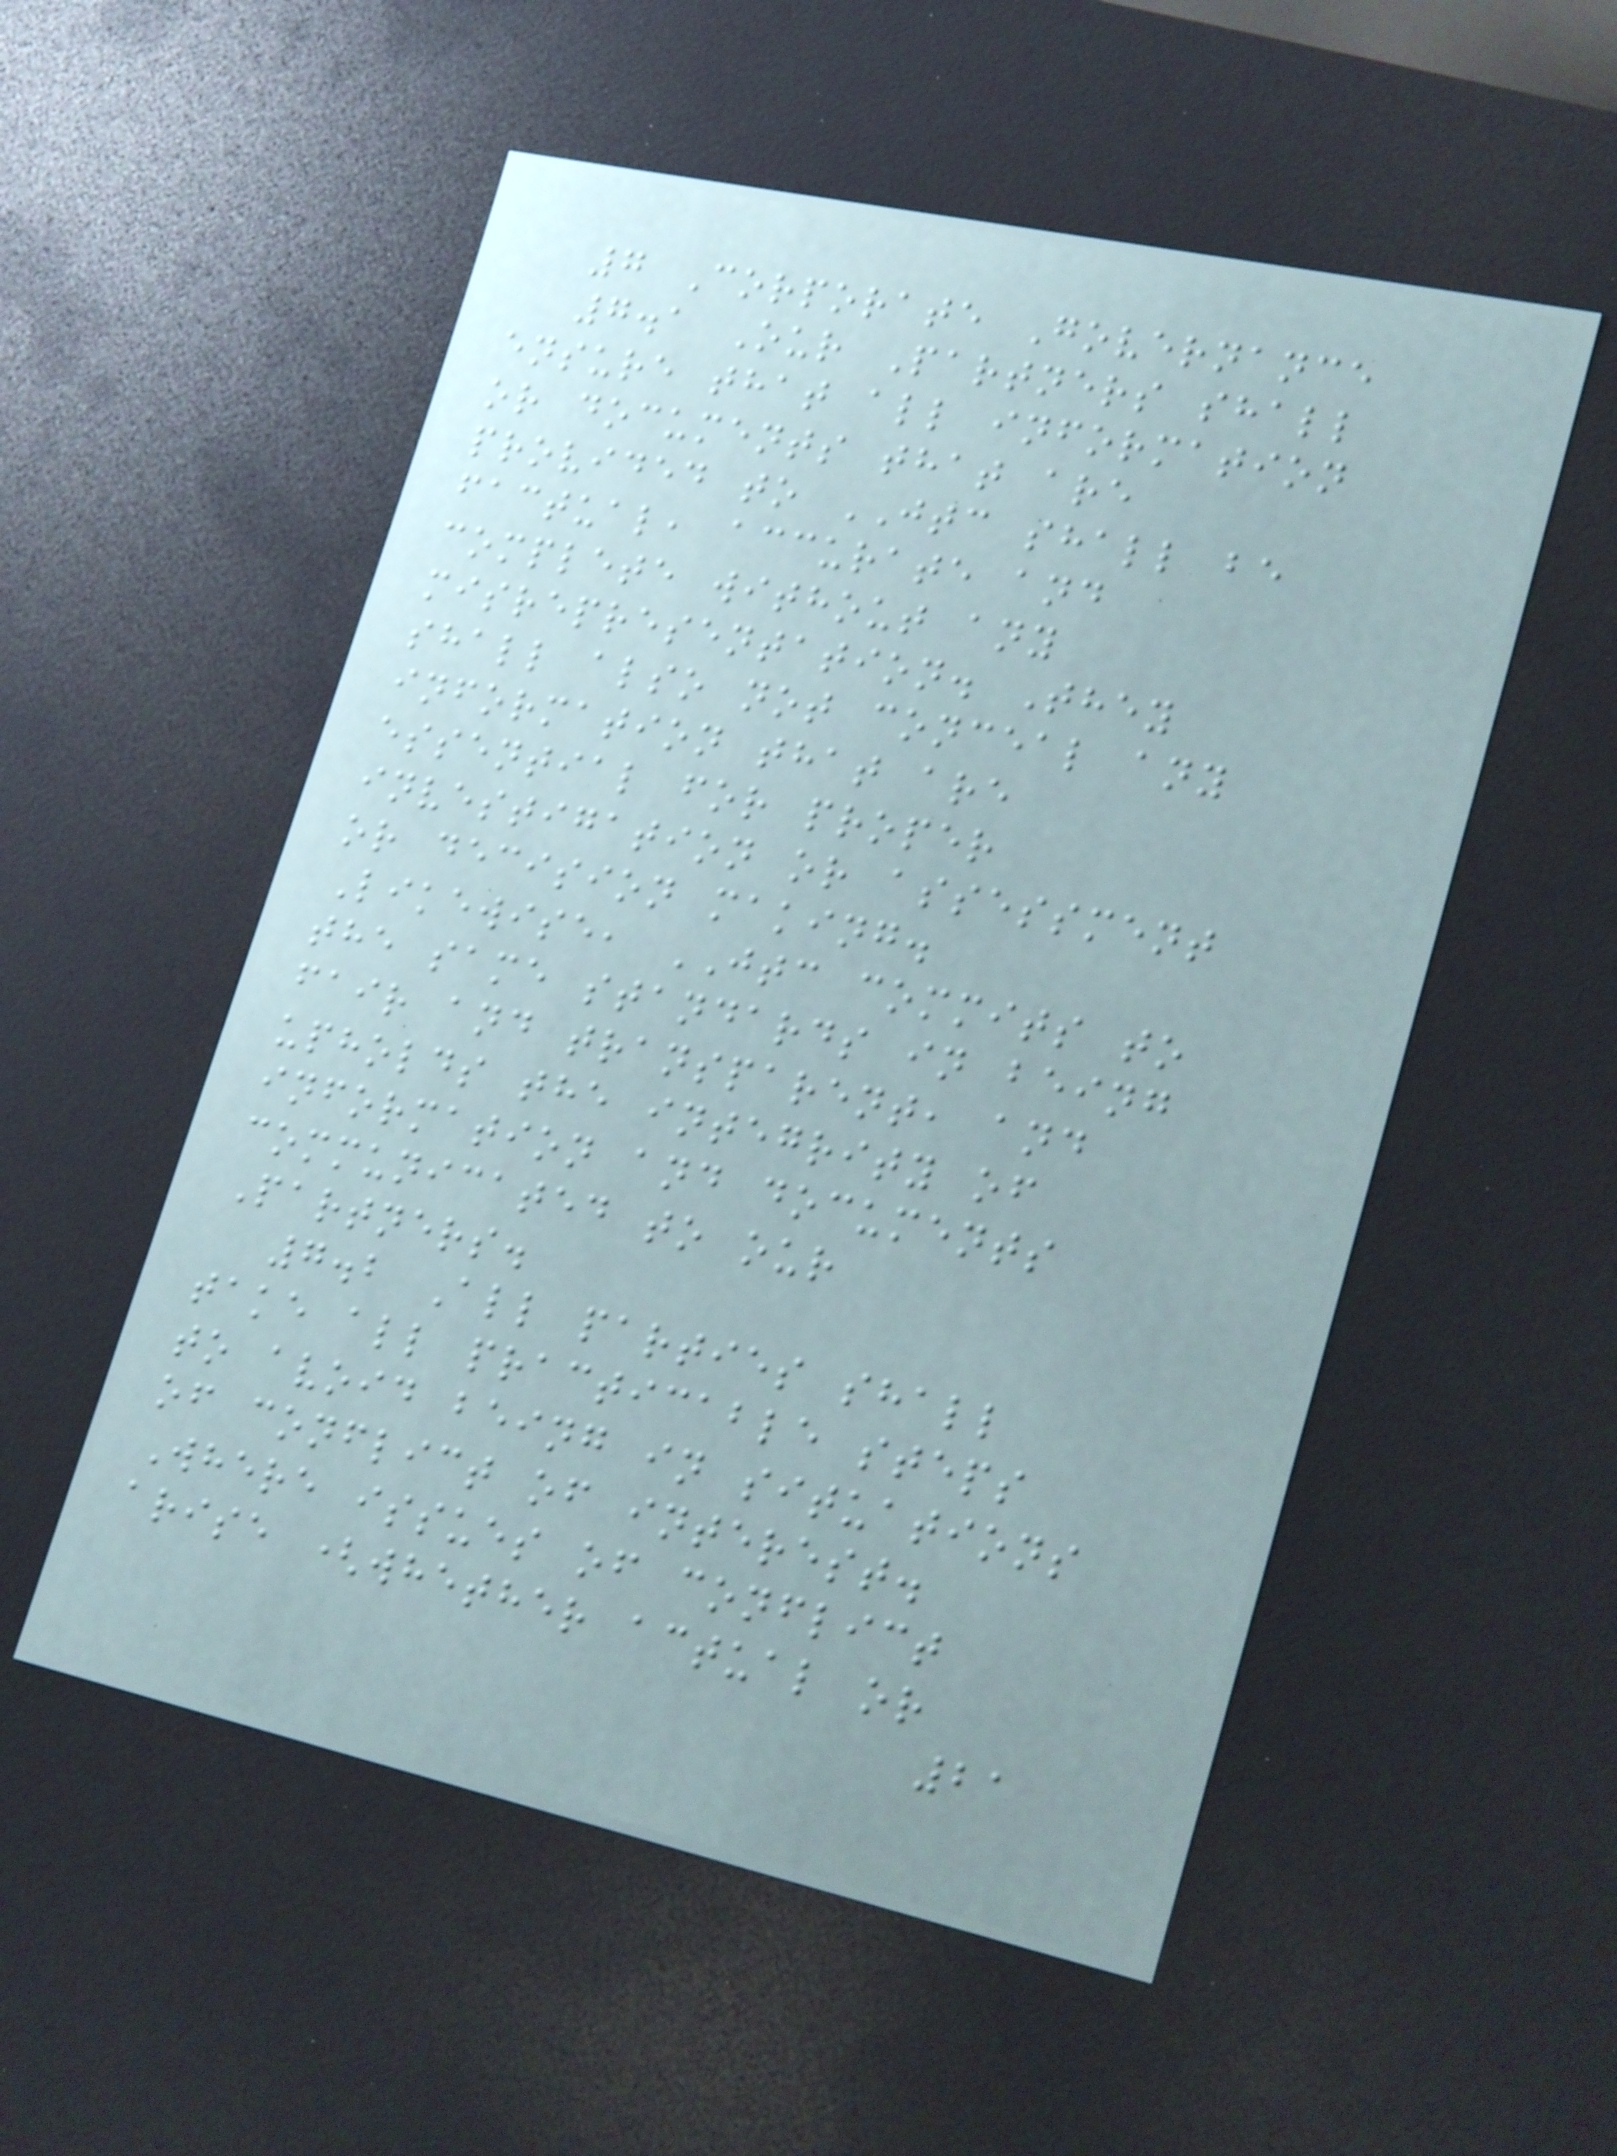7 Corporate Governance
7.1 Our Partners shall
ensure that all information
or documents that are
provided to JTC shall be
factual, accurate and
complete without any
misrepresentation. They
shall also not conceal any
information that are
essential for proper
investigation or assessment
or decision making.
Likewise, JTC commits to
the same standards in being
fair and transparent, and
upholds the integrity of
information and documents
communicated to our
Partners.
7.2 All parties shall
take all practicable steps
to avoid being in situations
of conflict of interest.
Where issues of conflict
arise (whether actual or
21
